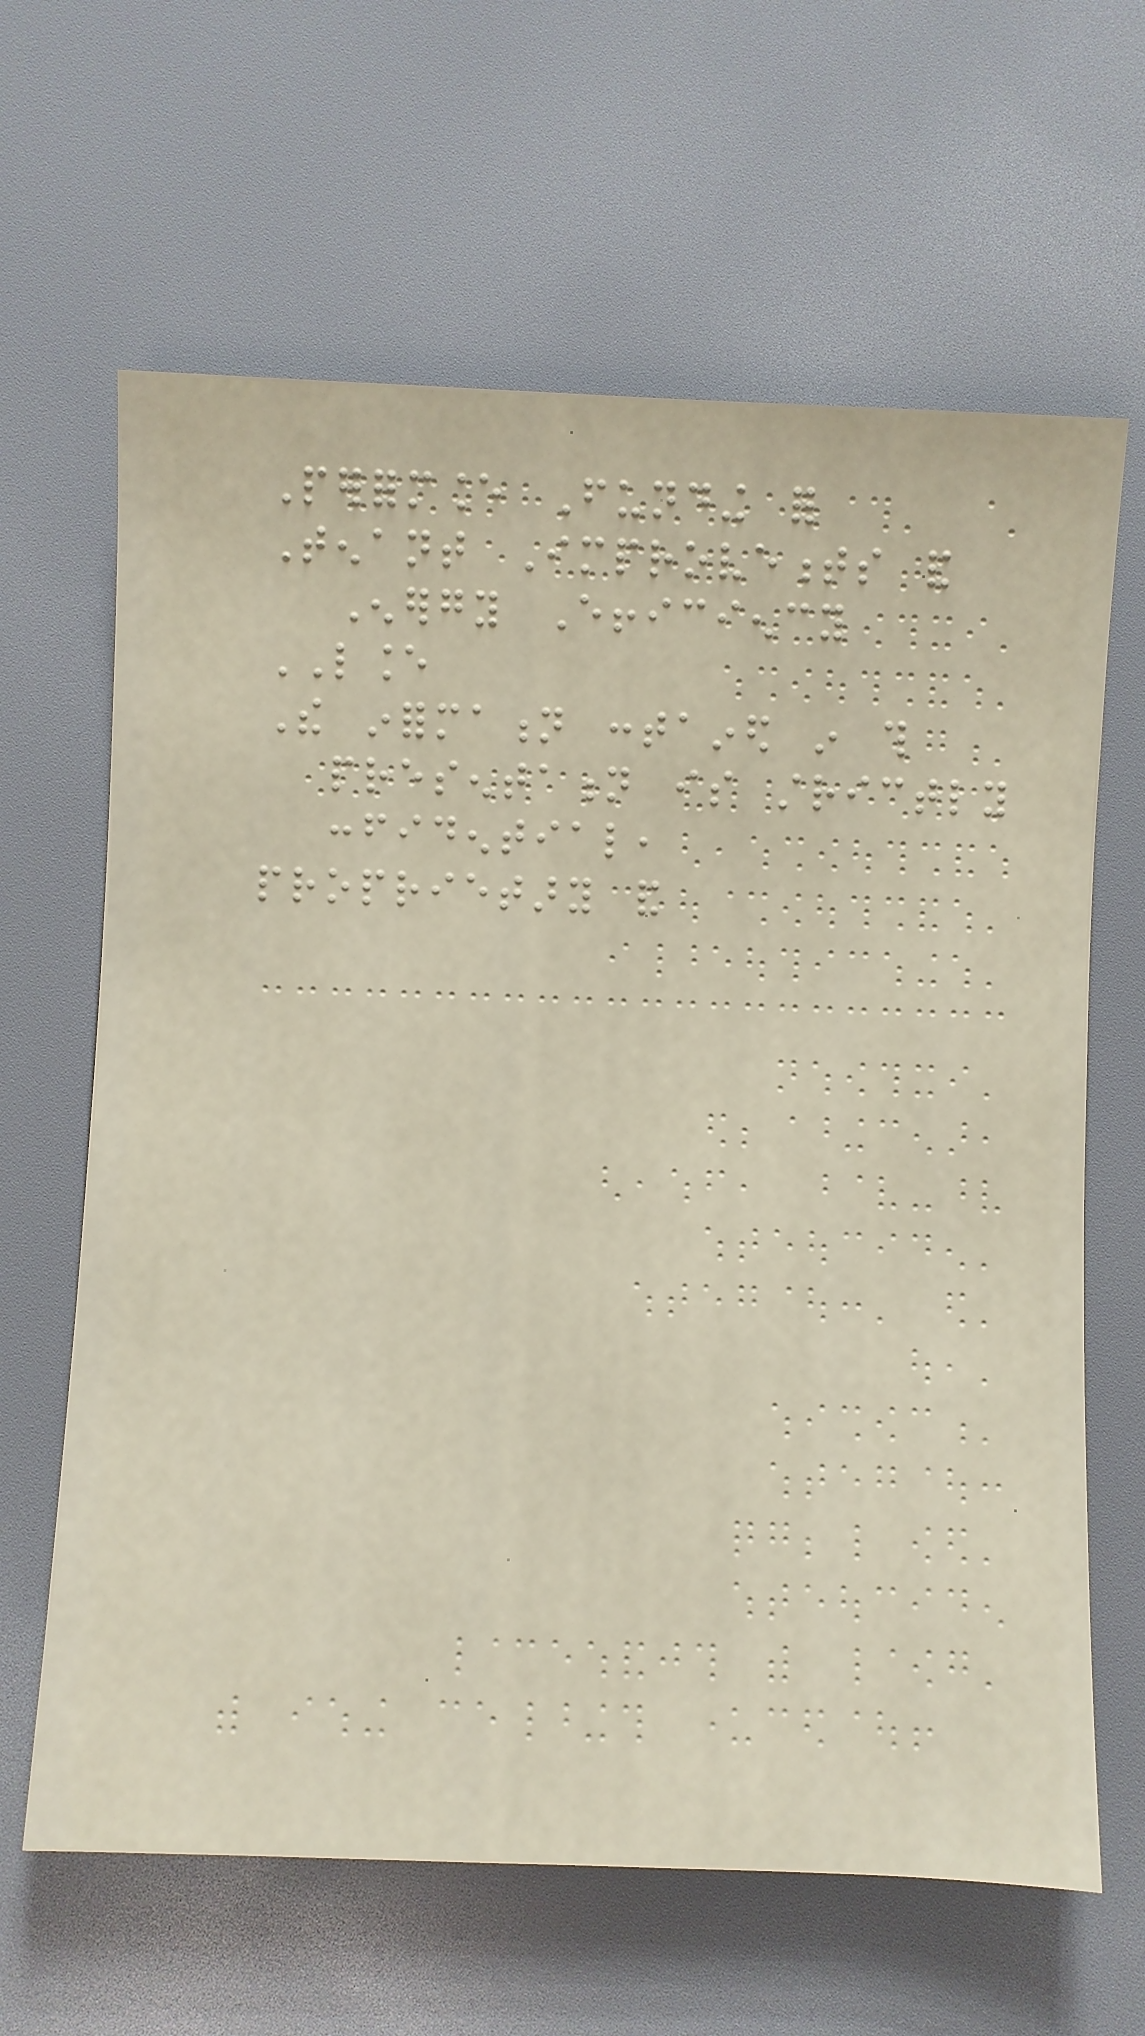Performance Funding for
Tenant Improvements and
Energy Efficiency
LANCE
The information contained in this
presentation is strictly
confidential,
proprietary and
